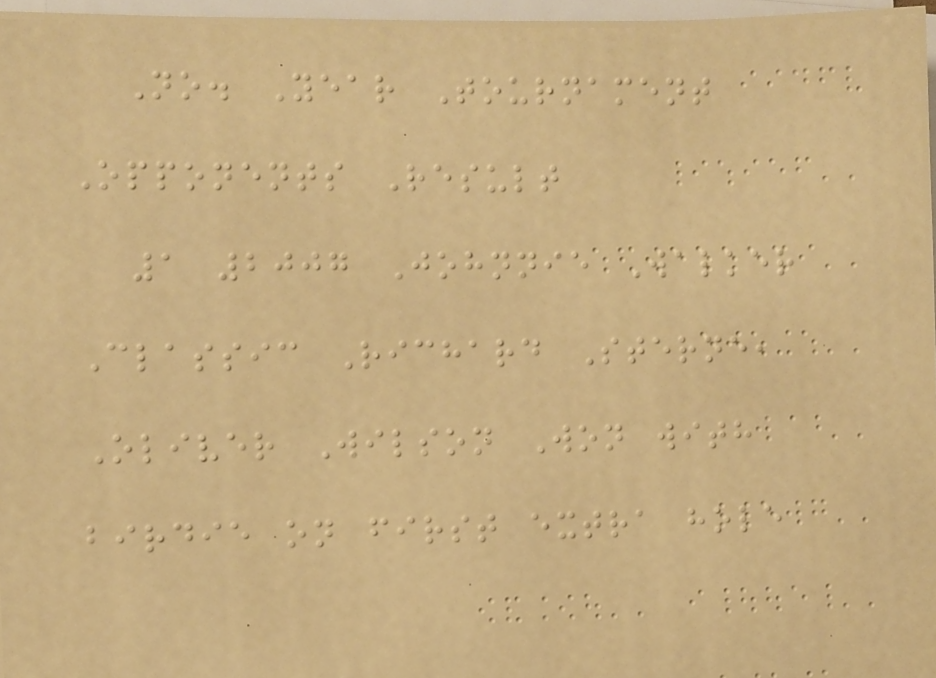No. Year Tournament
Opponents Result
1 2007 Johnnie Walker
Classic Richard Sterne,
Oliver Wilson Won with
birdie on first extra hole
